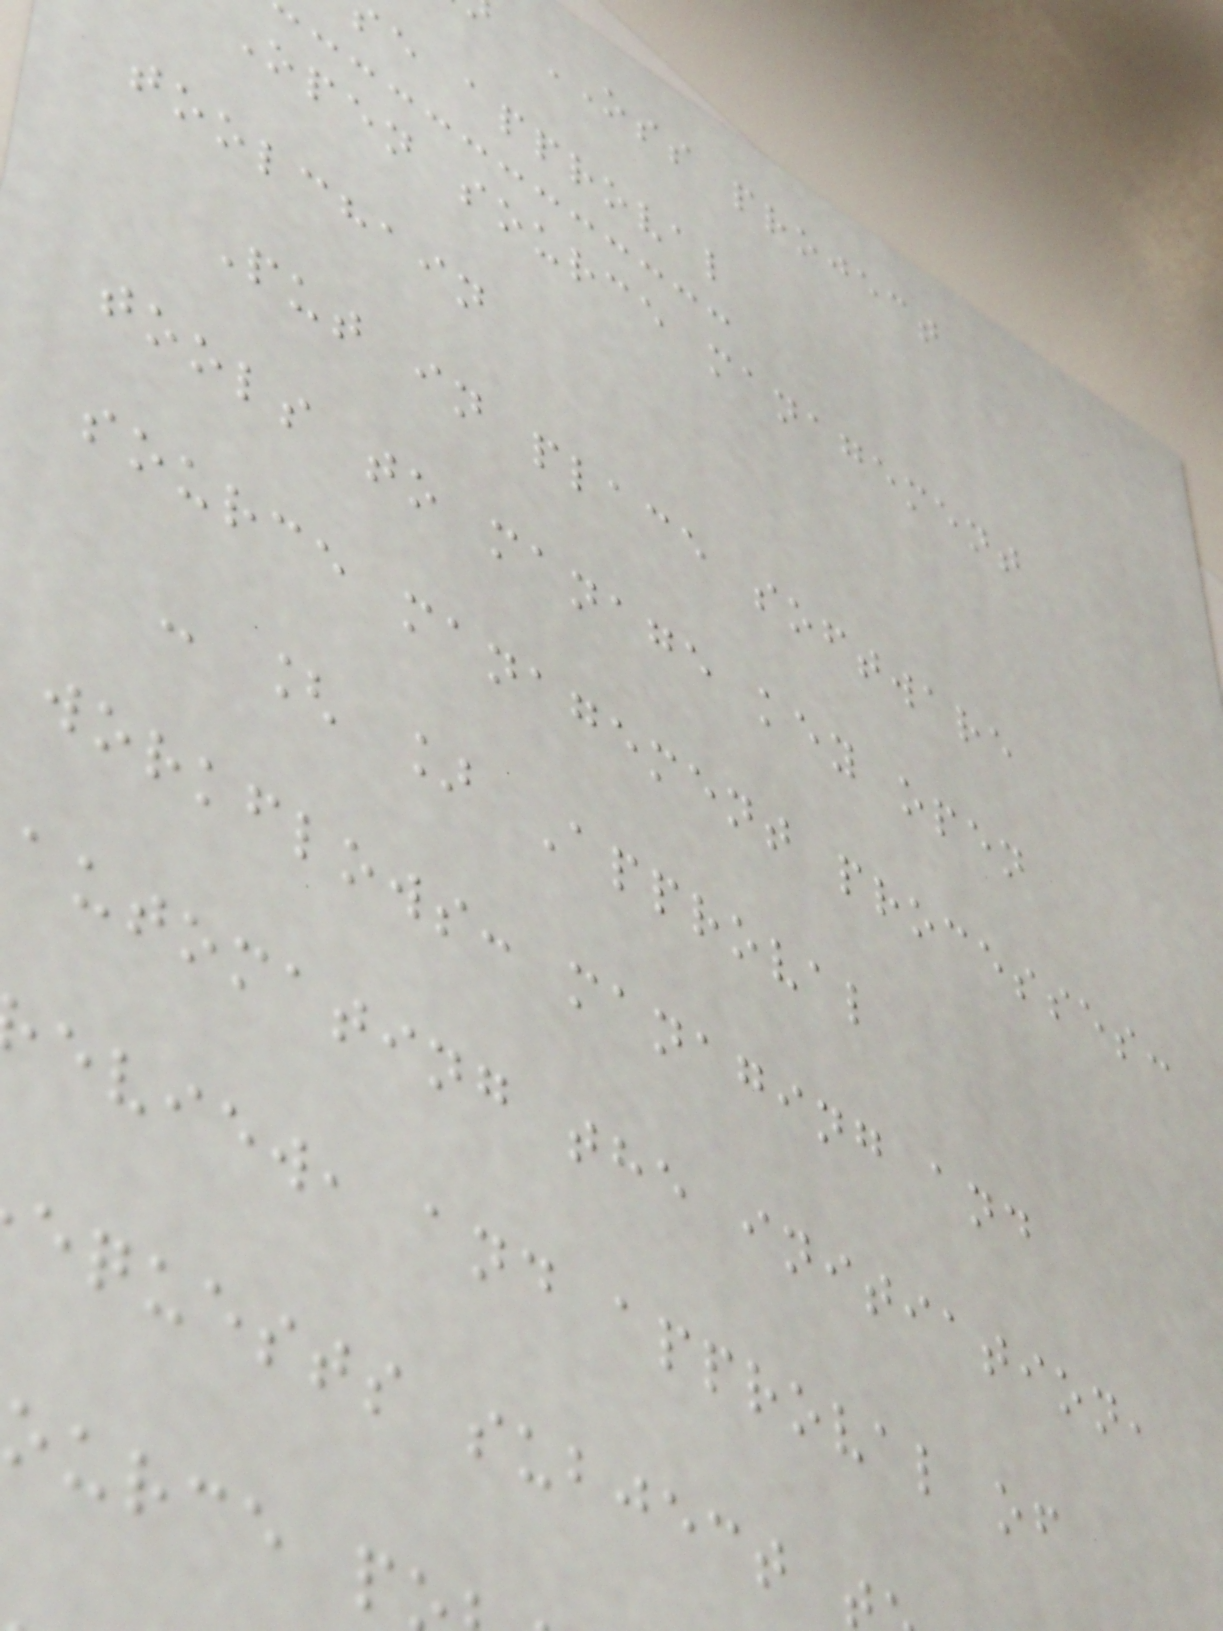OSS project
e approval
Open source management
toolchain
Put in place software
tools to manage key open
source management processes:
- [ ] Approval
workflows: managing and
automating the initiation,
eview, and approval of
equests subject
ource p
